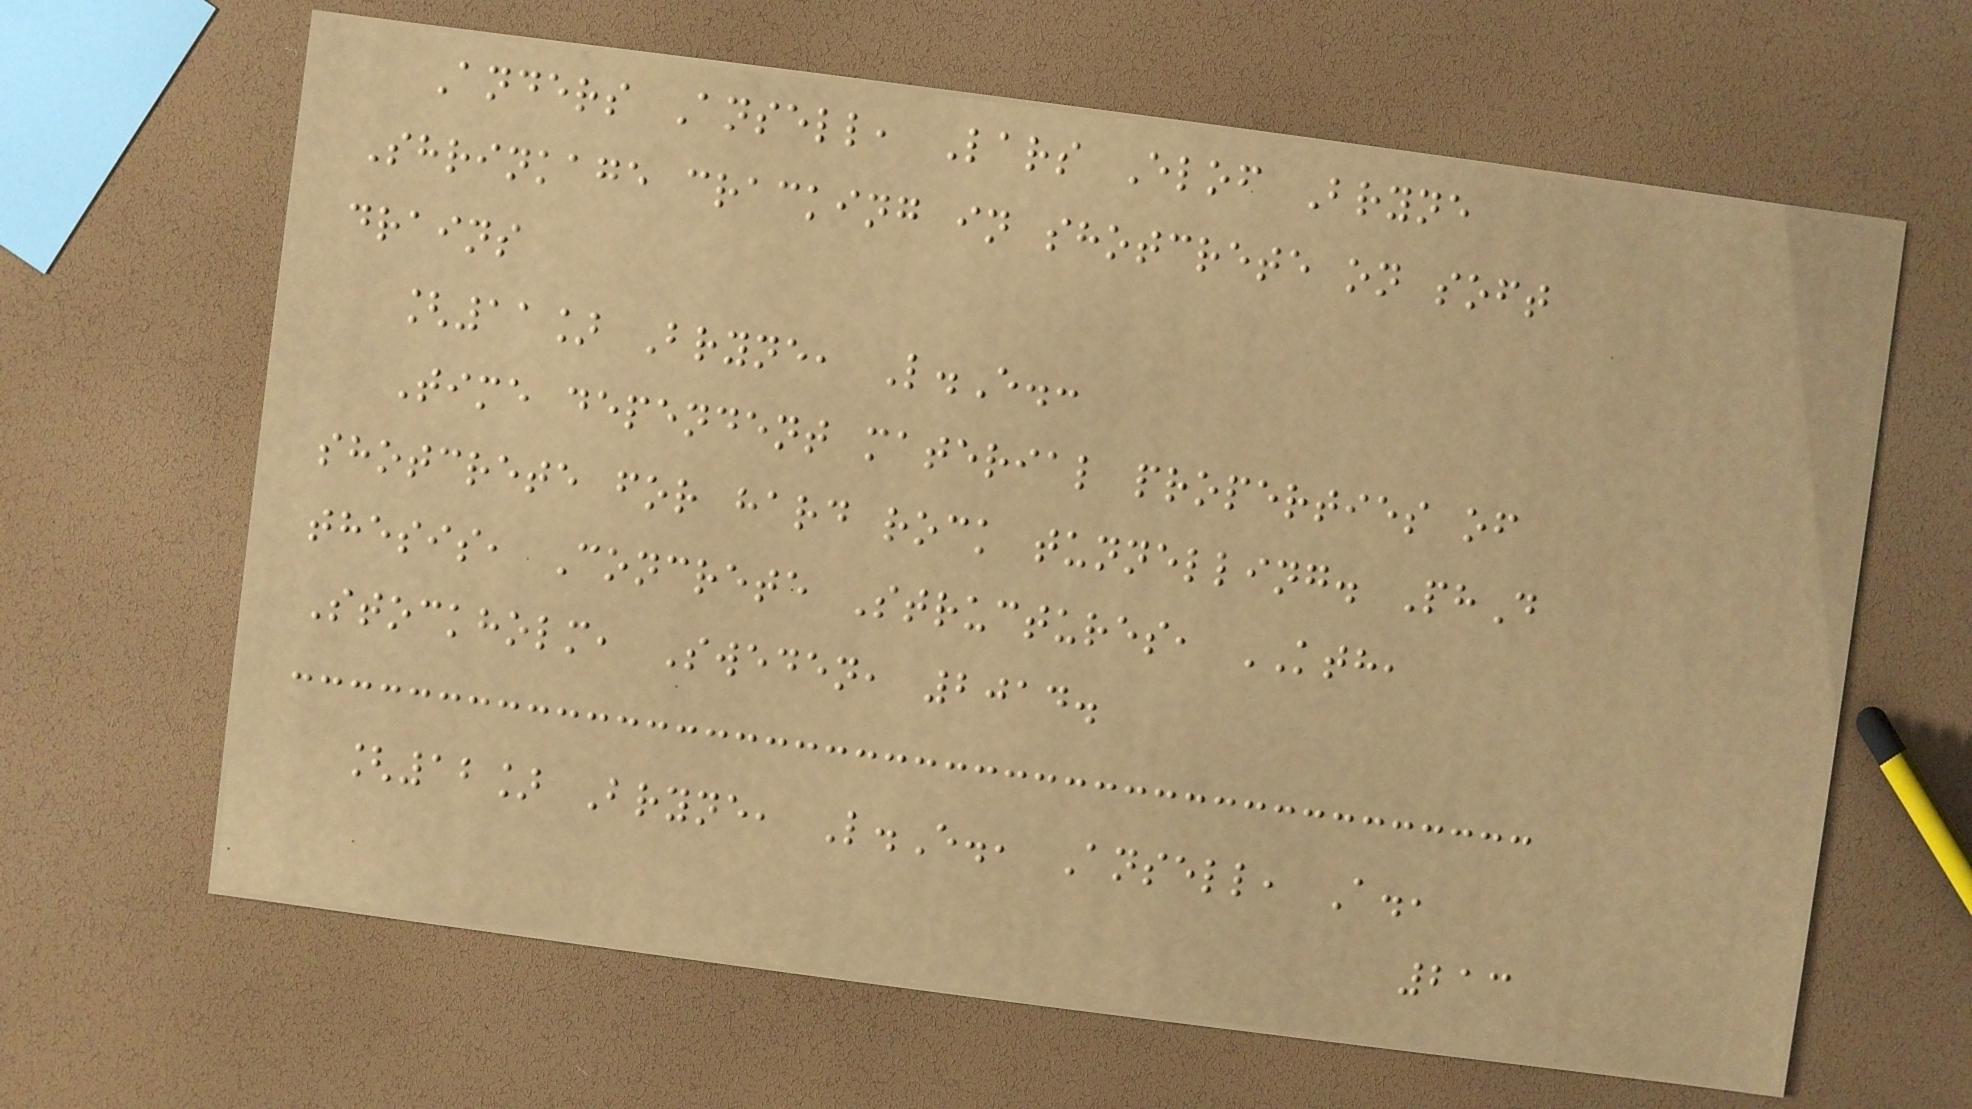Anders Ansell, Lars Elof Bryne
Shrinkage cracking in shotcrete on soft
drains
[11] Bryne, L.E.:
Time dependent material properties of
shotcrete for hard rock tunnelling. PhD
thesis, Concrete Structures, KTH,
Stockholm, Sweden, 2014.
[12] Bryne, L.E., Ansell, A.,
213
